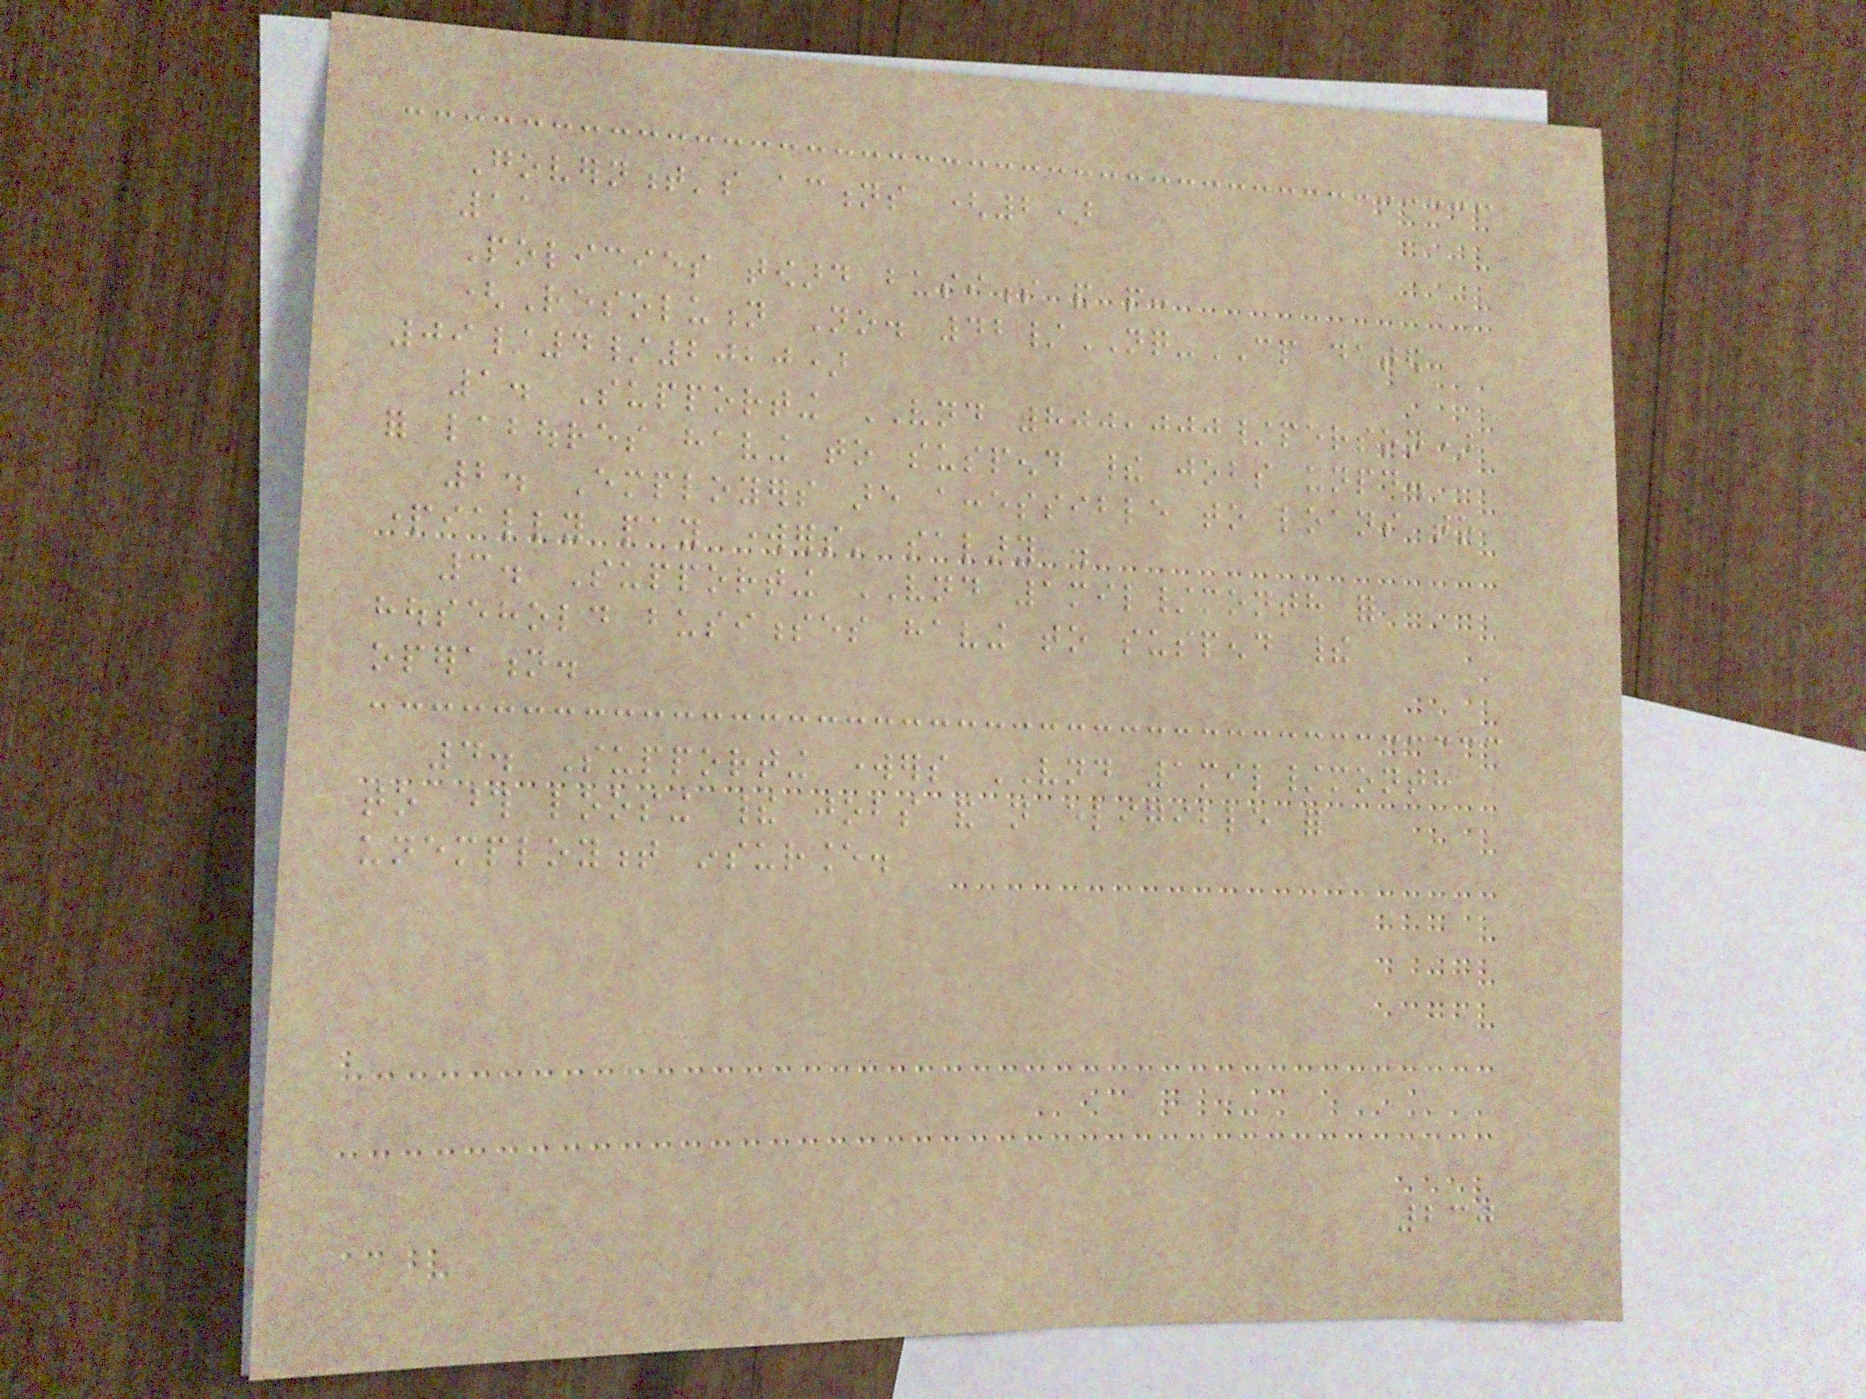Government's actions (2)
11
Policies toward business and people:
(Resolution No. 42/NQ-CP dated
09/4/2020)
1. Supporting VND 800,000/person)
for laboures having to suspend their jobs unpaid.
2. Employers are accessible to loans to
partially pay workers' salary .
3. Supporting VND 1mil/month for
household businesses having to suspend their
operation.
4. Supporting workers VND 1mil/month
to those loosing their jobs and not eligible for
unemployment insurance.
230
